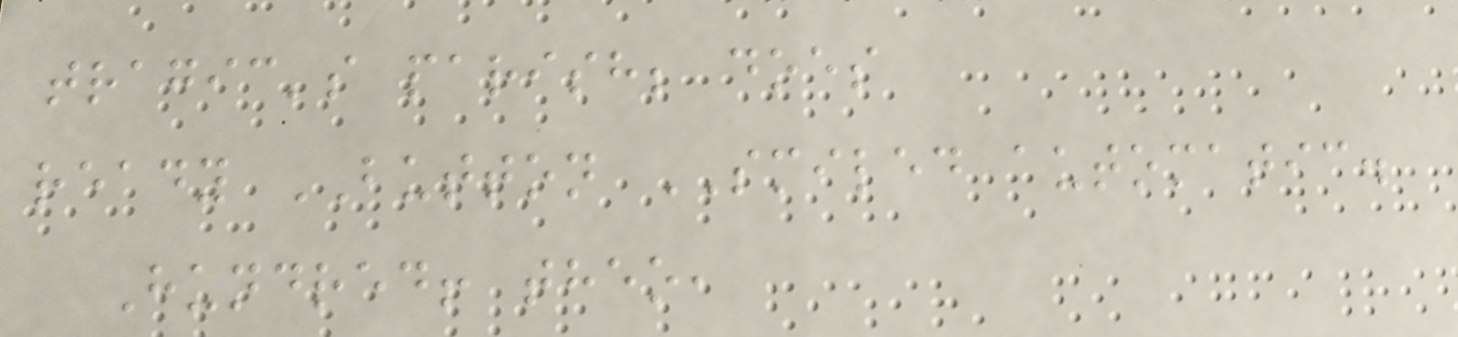tragic's parish; does
ready BUTTON SMILED automatic.
Hundred! theo,
